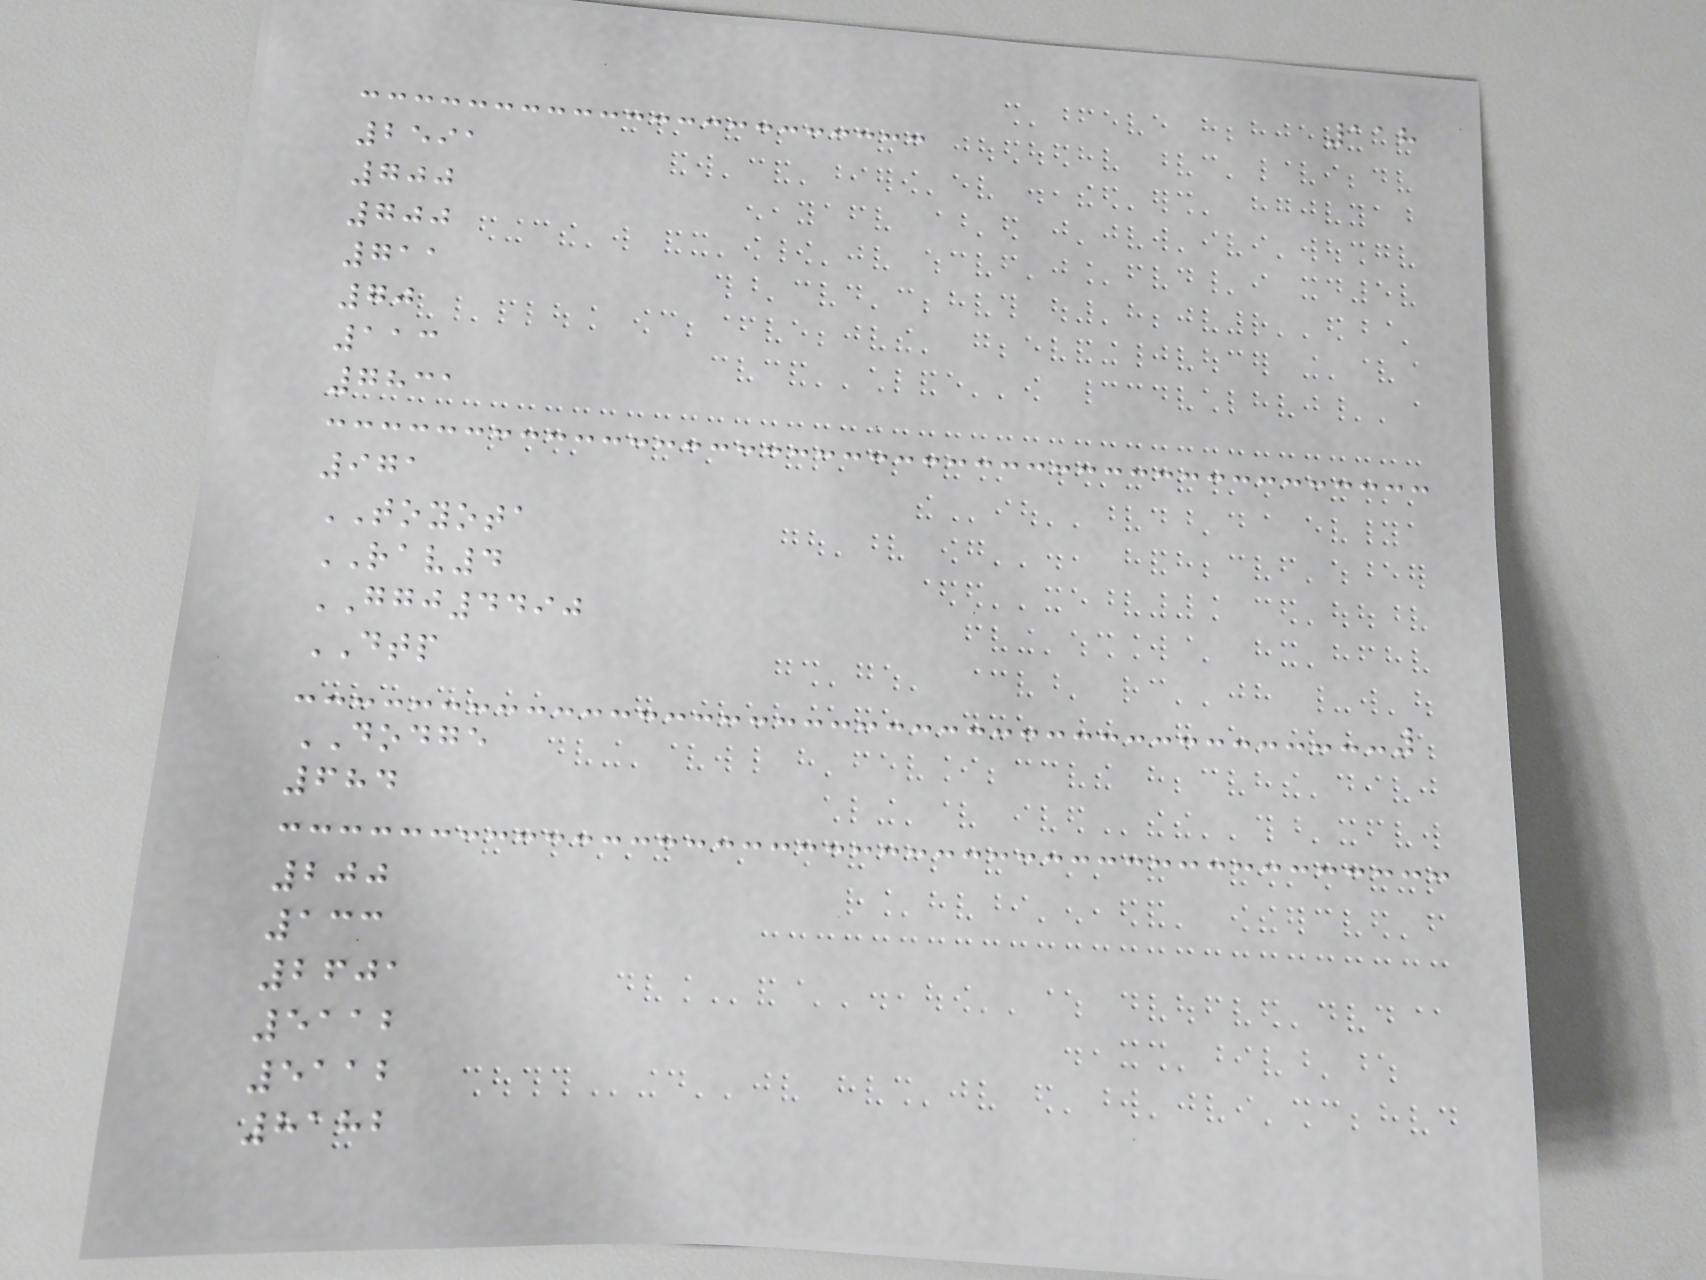118
2591
700
700
711
70
113
7831
971
TOYOTA
RAV4
GGJ4490
DTP
DODGE
684
200
133
2601
5112
5112
8182
